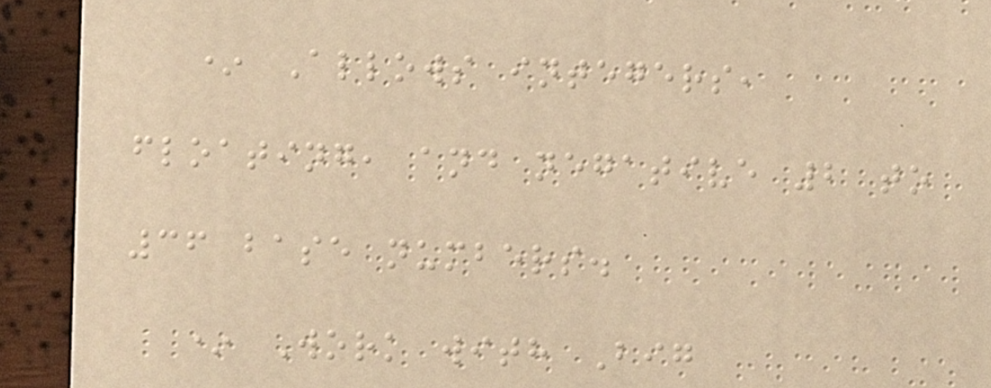* Allows integers,
floating, and negative 2 to
36 base numbers.
* Work with Big
